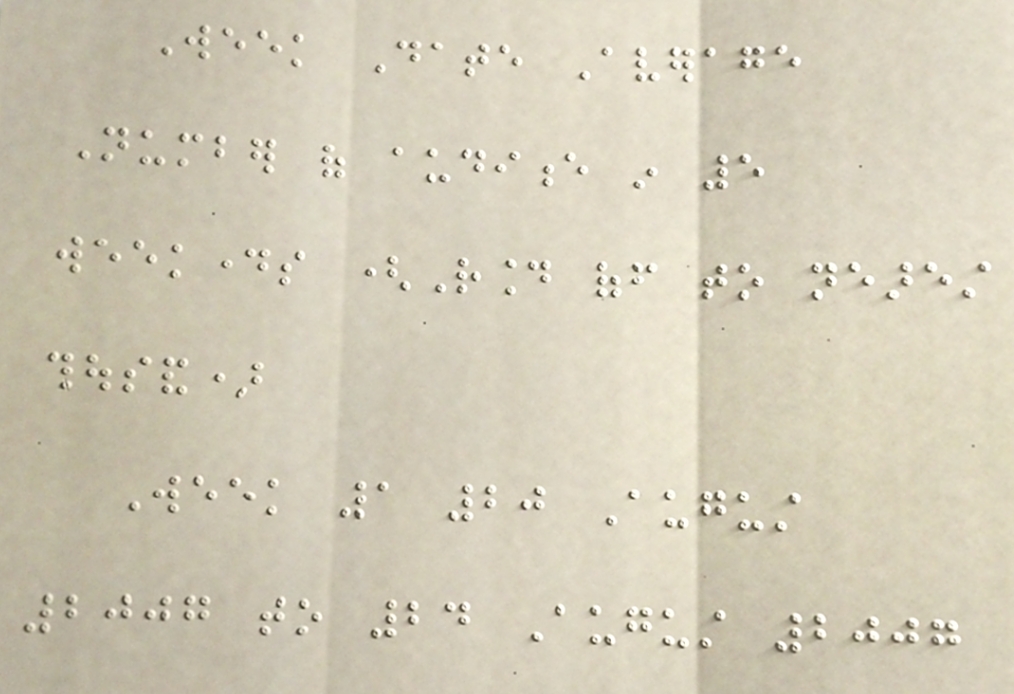Week Date Average
Number of audience in 5
weekdays (Round off to nearest
thousand)
Week 1 20 August
2007 to 24 August 2007
